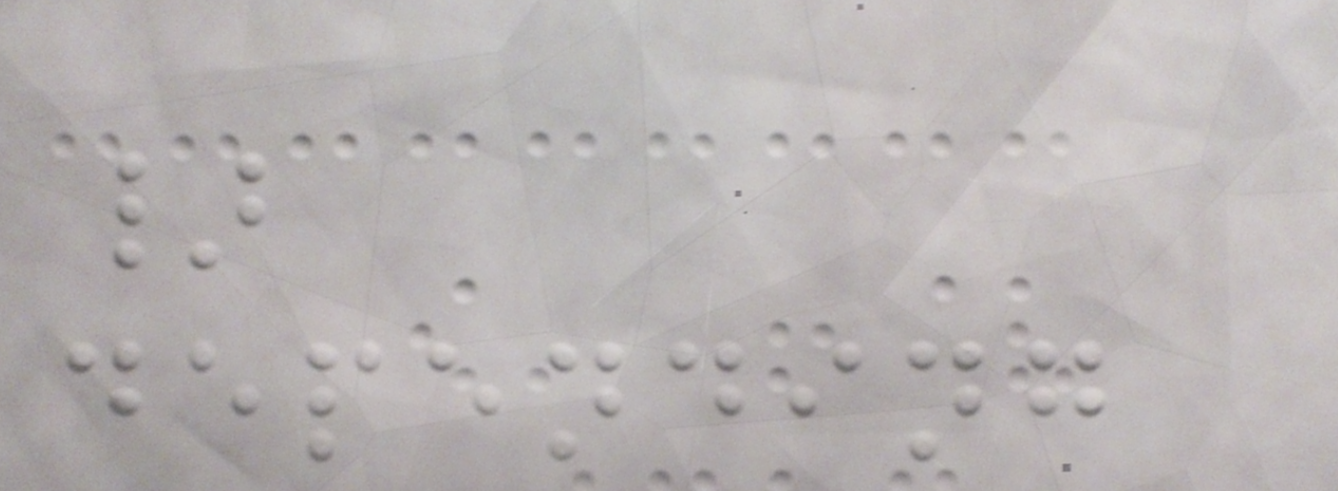}
depending
